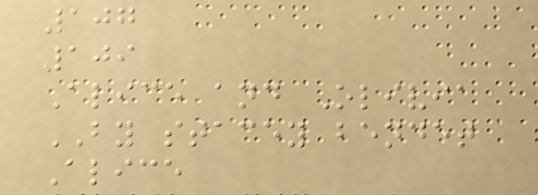107
109
Alice and Olivia
BY stacey bendet
Alice
